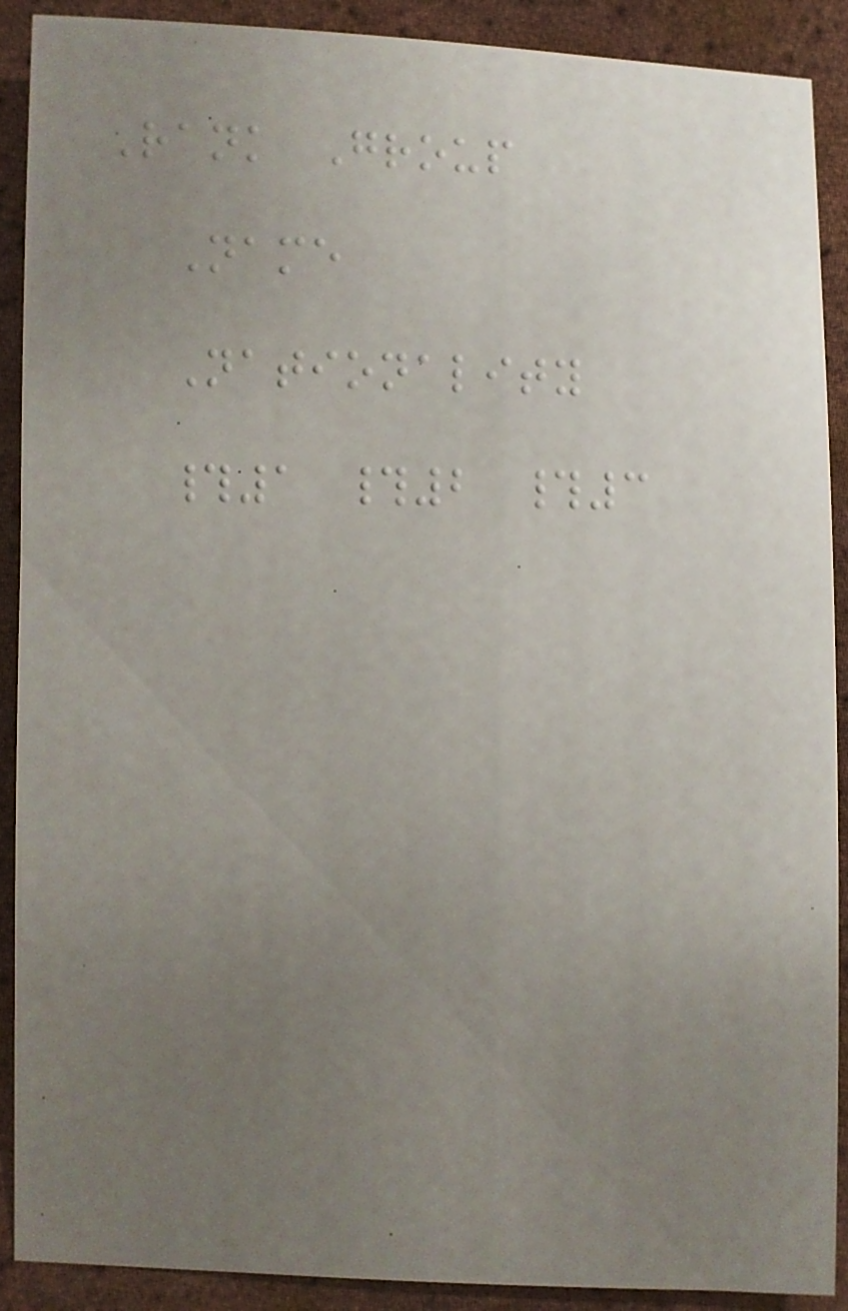Rank Group
Name
Nationality
#1 #2 #3
